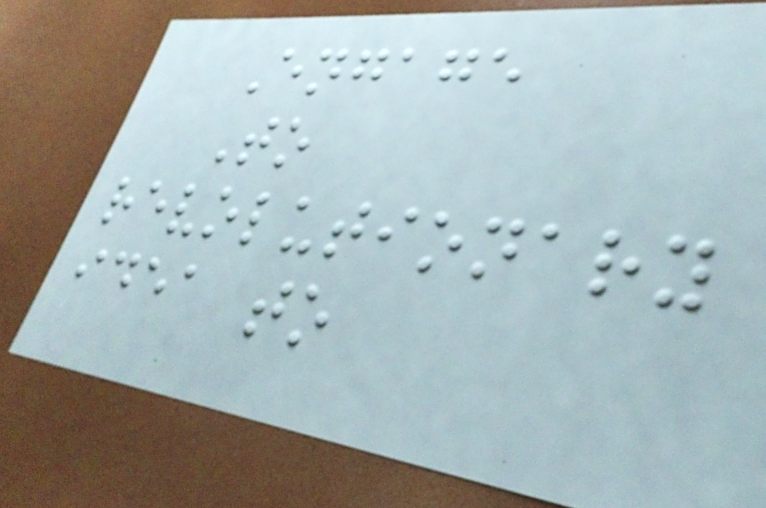Engage
To
revolutionary
idea to
